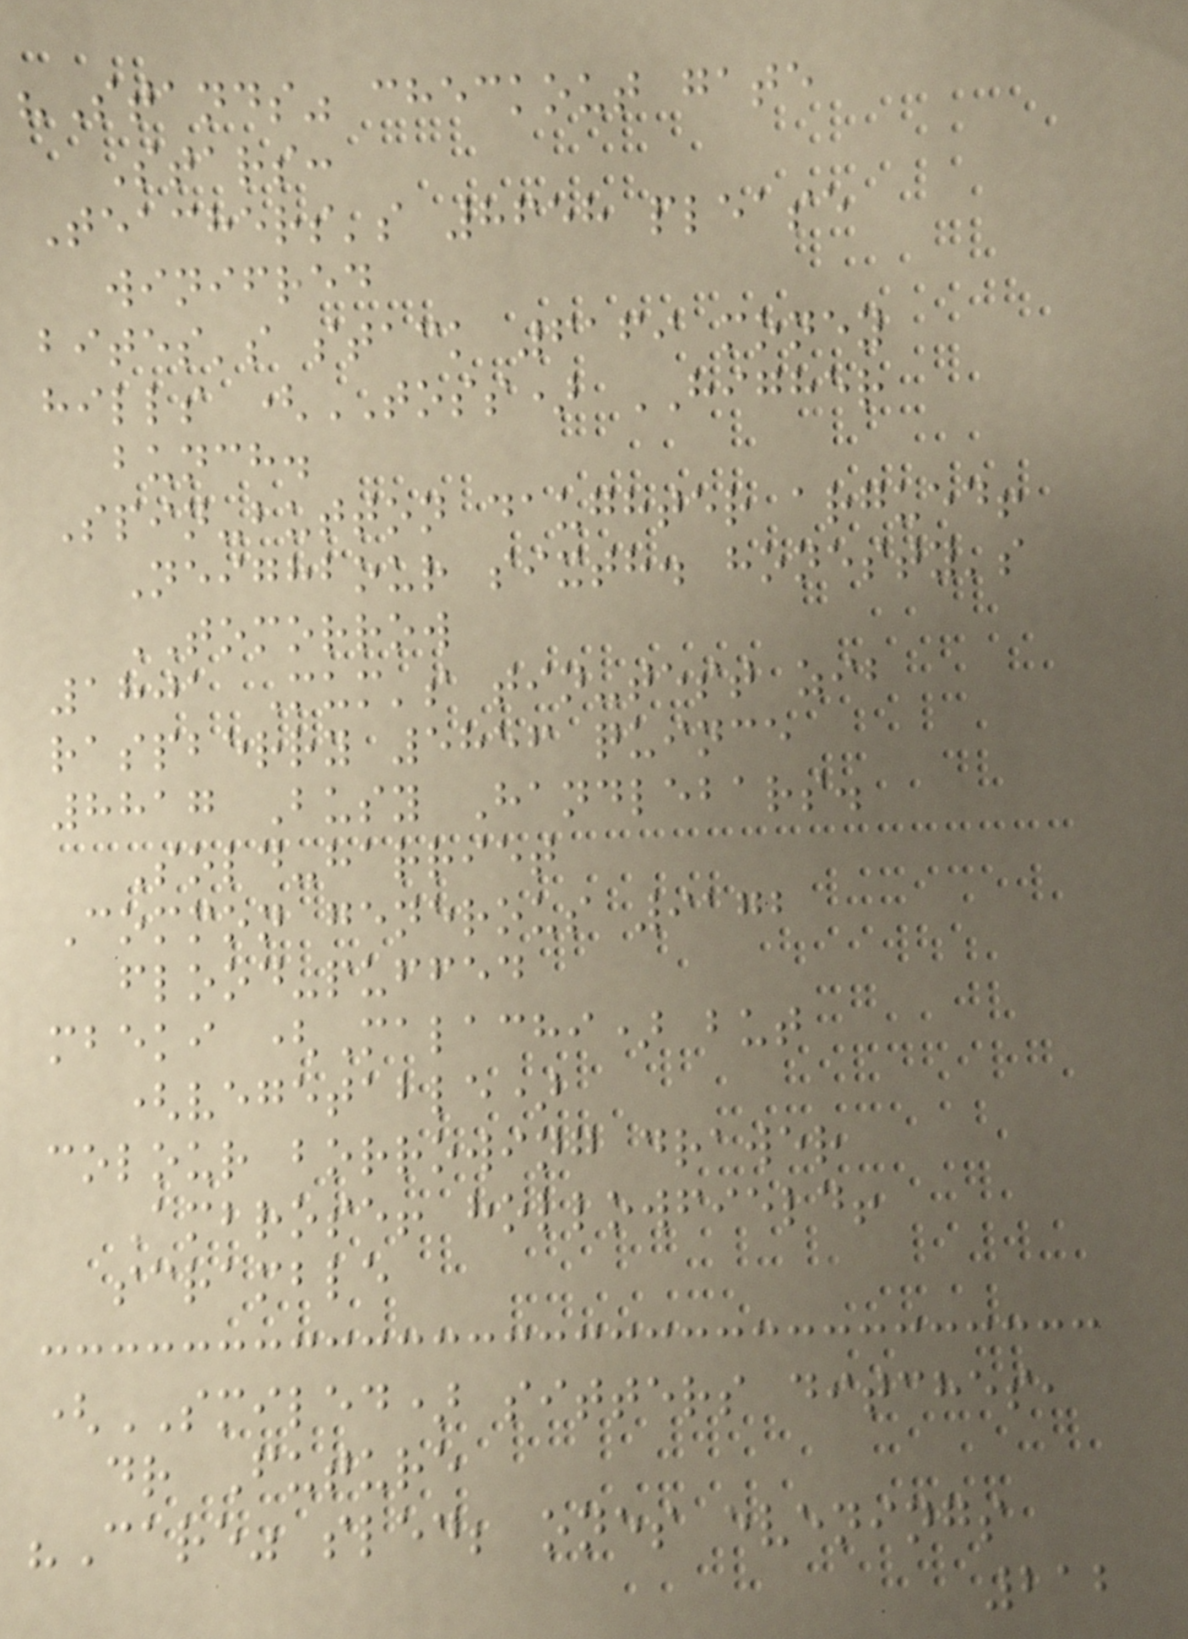"Stands" checkout gate
Stars:
Teachers's 8658 please
winifred
bites's stack 6169 money
hills (TOSS) HIGHER
bunch.
Spin-button daughter argued!
Neighbour sixth. honesty's
TOMORROW
1801 Mum's tin-test zib
raspberry 5856 quince
8817 Busy Handlebars.
Sold-harriet
Common generous 9172
flood-puffed
mbeki (Malachi) but
(vegetable)
colour borrowing drawer
Ambrose! hollowfield!
scramble
(SMILED) sitters ditches,
dr Future
"Care" sled; ones evenings
212
